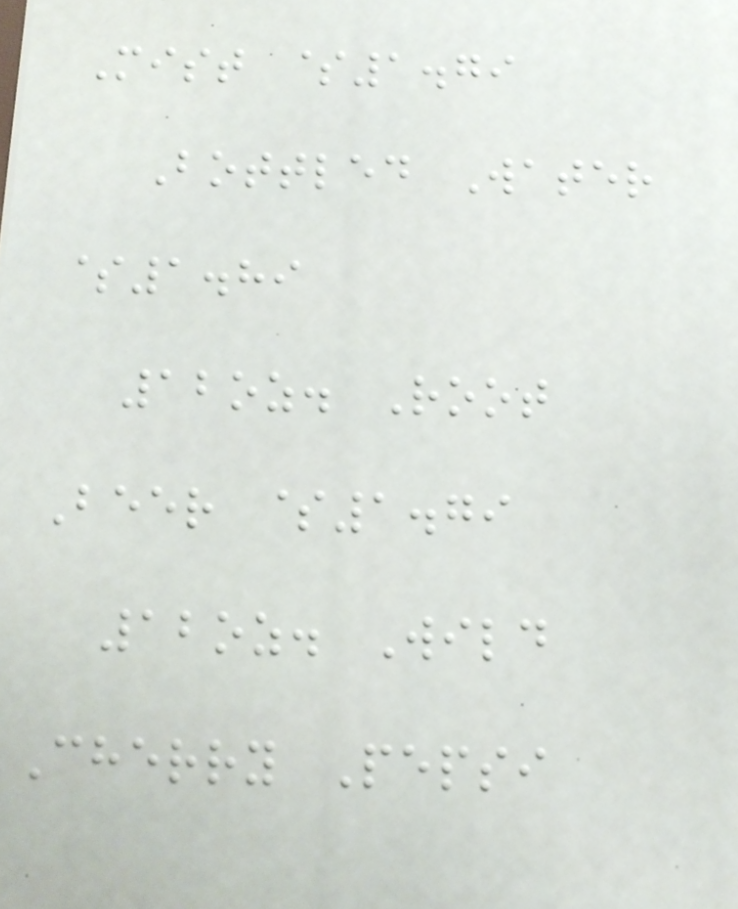Mist $1.79
Bottled Water
$1.89
12oz. Root
Beer $1.79
12oz. Wild
Cherry Pepsi
